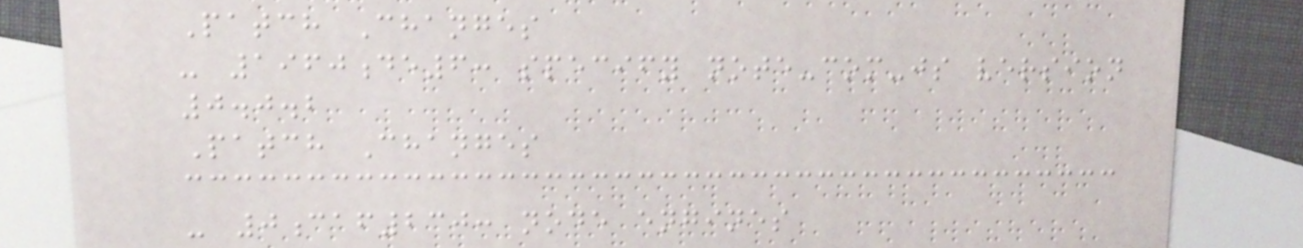Patch Changes
- 1960de6: specify note-com-js version
0.0.2
Patch Changes
- 0caf230: node engines
